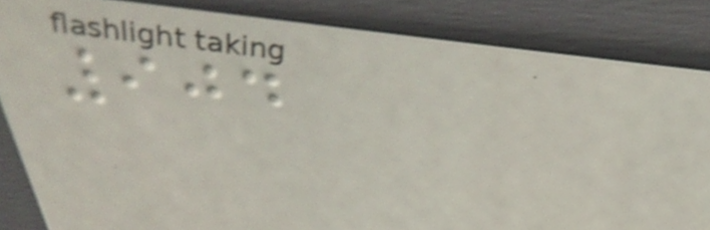904
